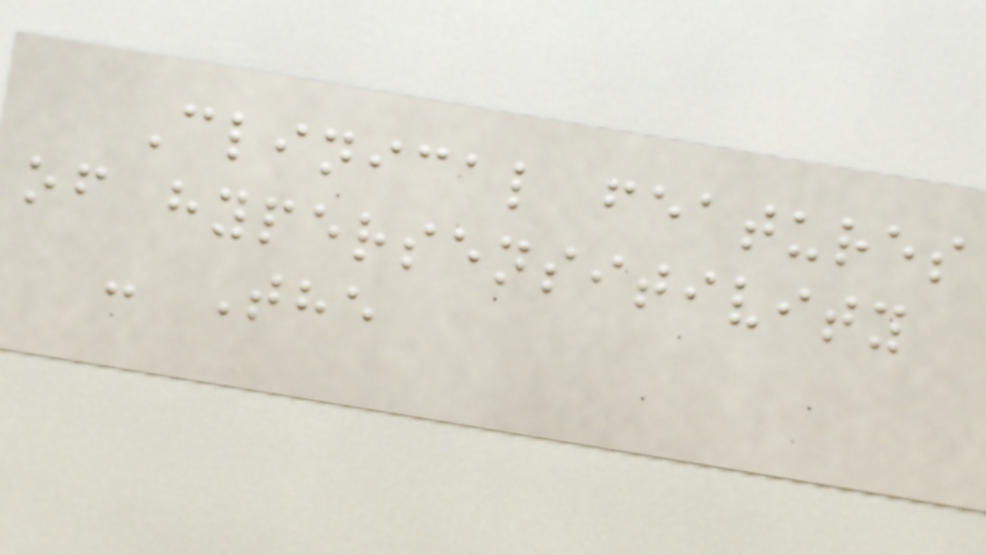Clinical features
of hypersensitivity
- The
